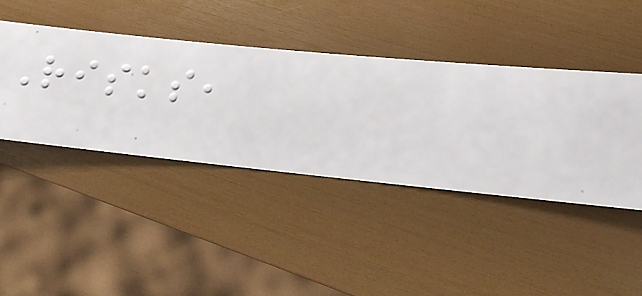Risks,
